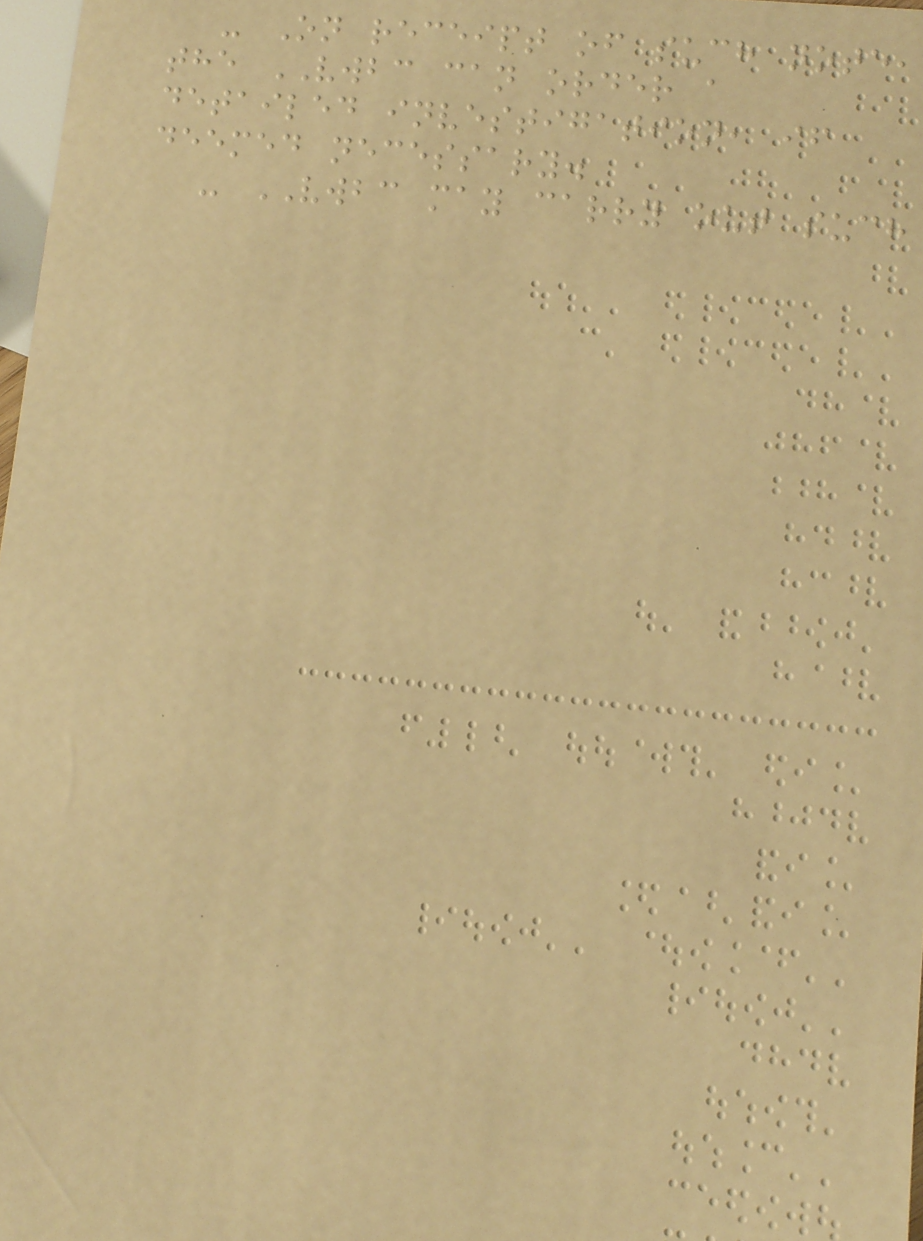- On receipt of such note,
the VWBC can order a
detailed investigation, if
deemed necessary.
- VWBC may carry out such
